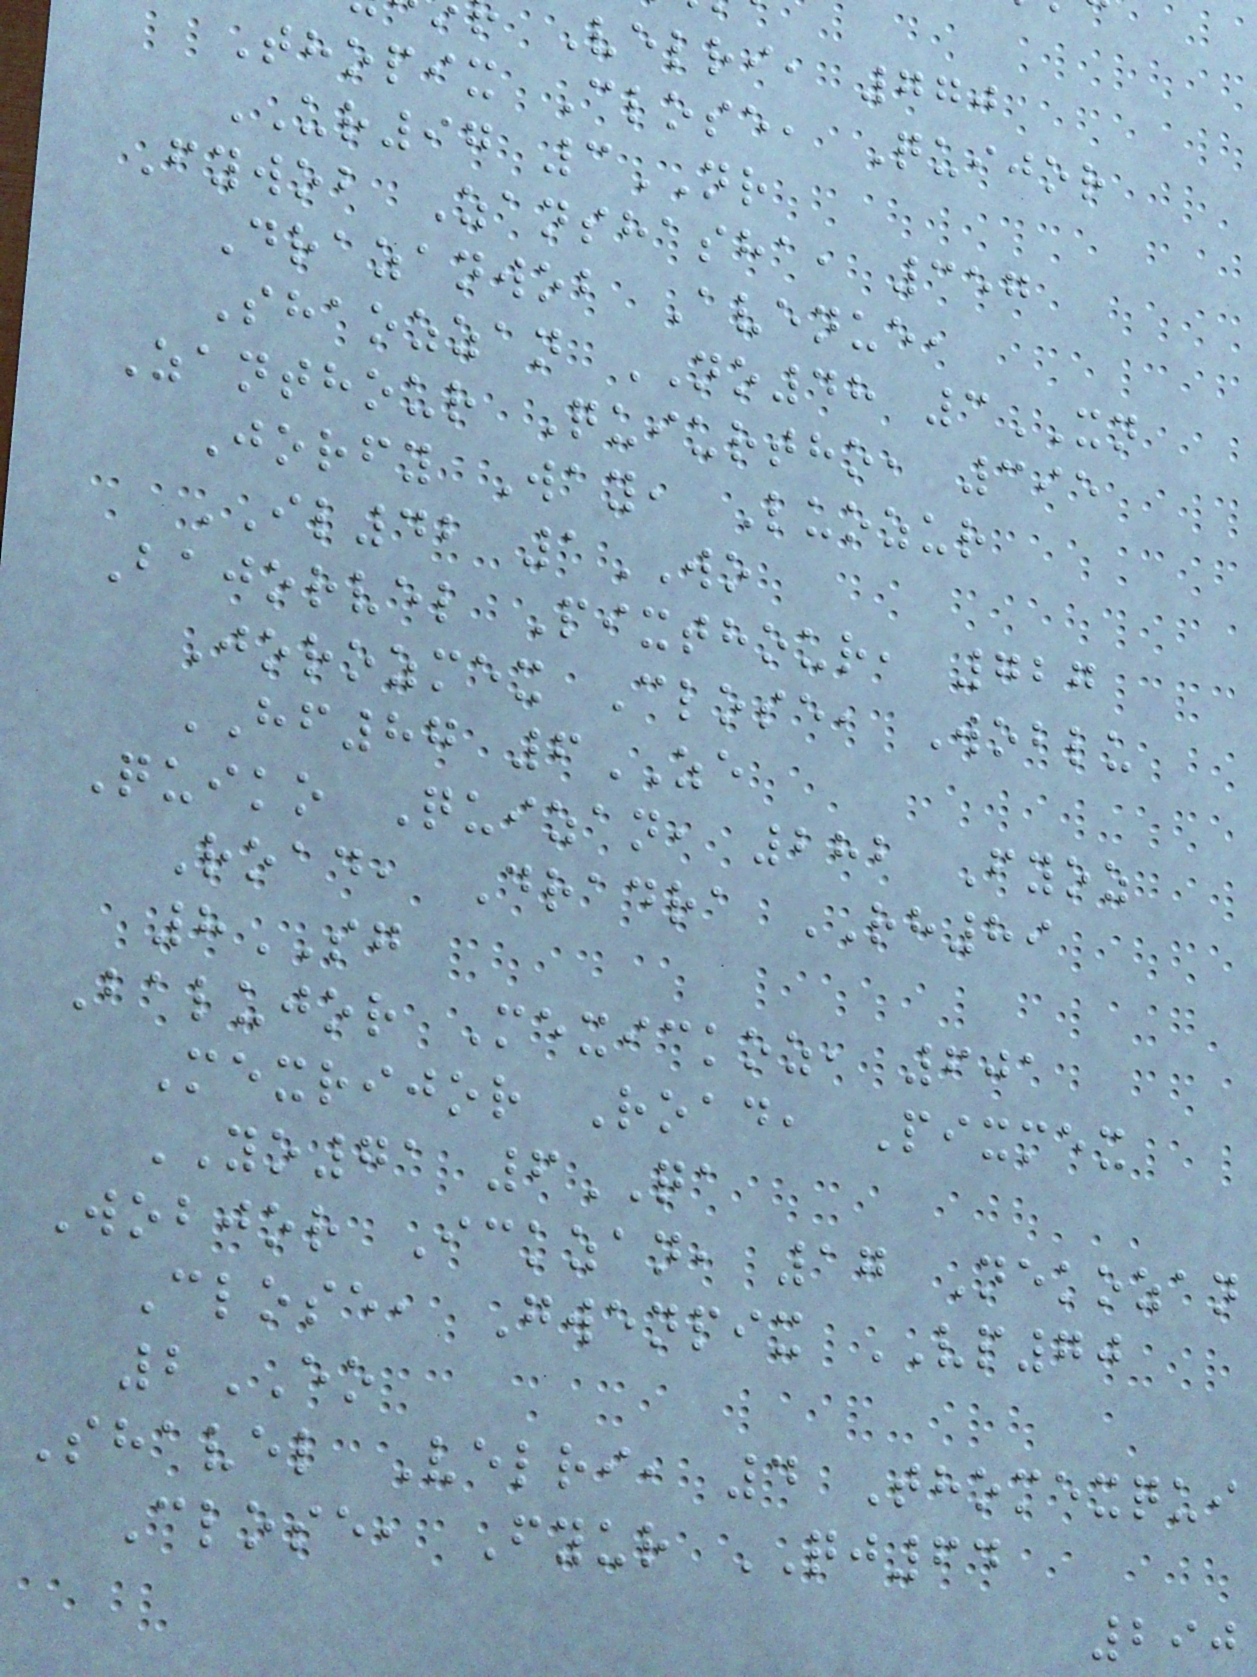Velri, 770
Thopix Close, Quijor
UR97 3NR
Fywob Zanshasha, 357
Drazanwob Avenue,
Shaozzan NO48 3XN
Zanthour Quiurtho, 395
Jorfy Way, Luozur
IL42 1WO
Bajorvel Pixthour, 727
Jorozmex Close, Woblu
HF87 6ZE
Quiko Quizan, 282 Fyoz
Road, Dradra RH89
8SG
Balujor Mexickoz, 601
Mexrijor Road, Pixmex
YO71 6QA
Wobjor Ickzan, 17 Nekozan
Close, Gwenpix VP70
2EO
Shavel Velri, 4 Thomexqui
Close, Fyur QJ64
290
